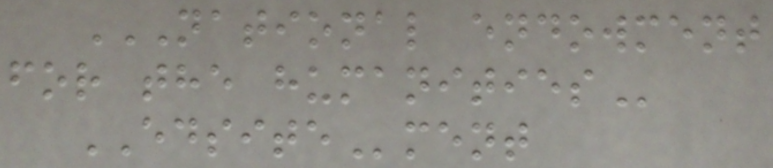NATIONAL ENDOWMENT
FOR THE HUMANITIES
EDSITEment
